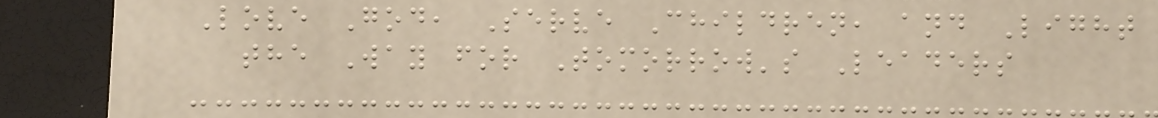Love God, Serve Children, and Light
the Way for Tomorrow's Leaders
